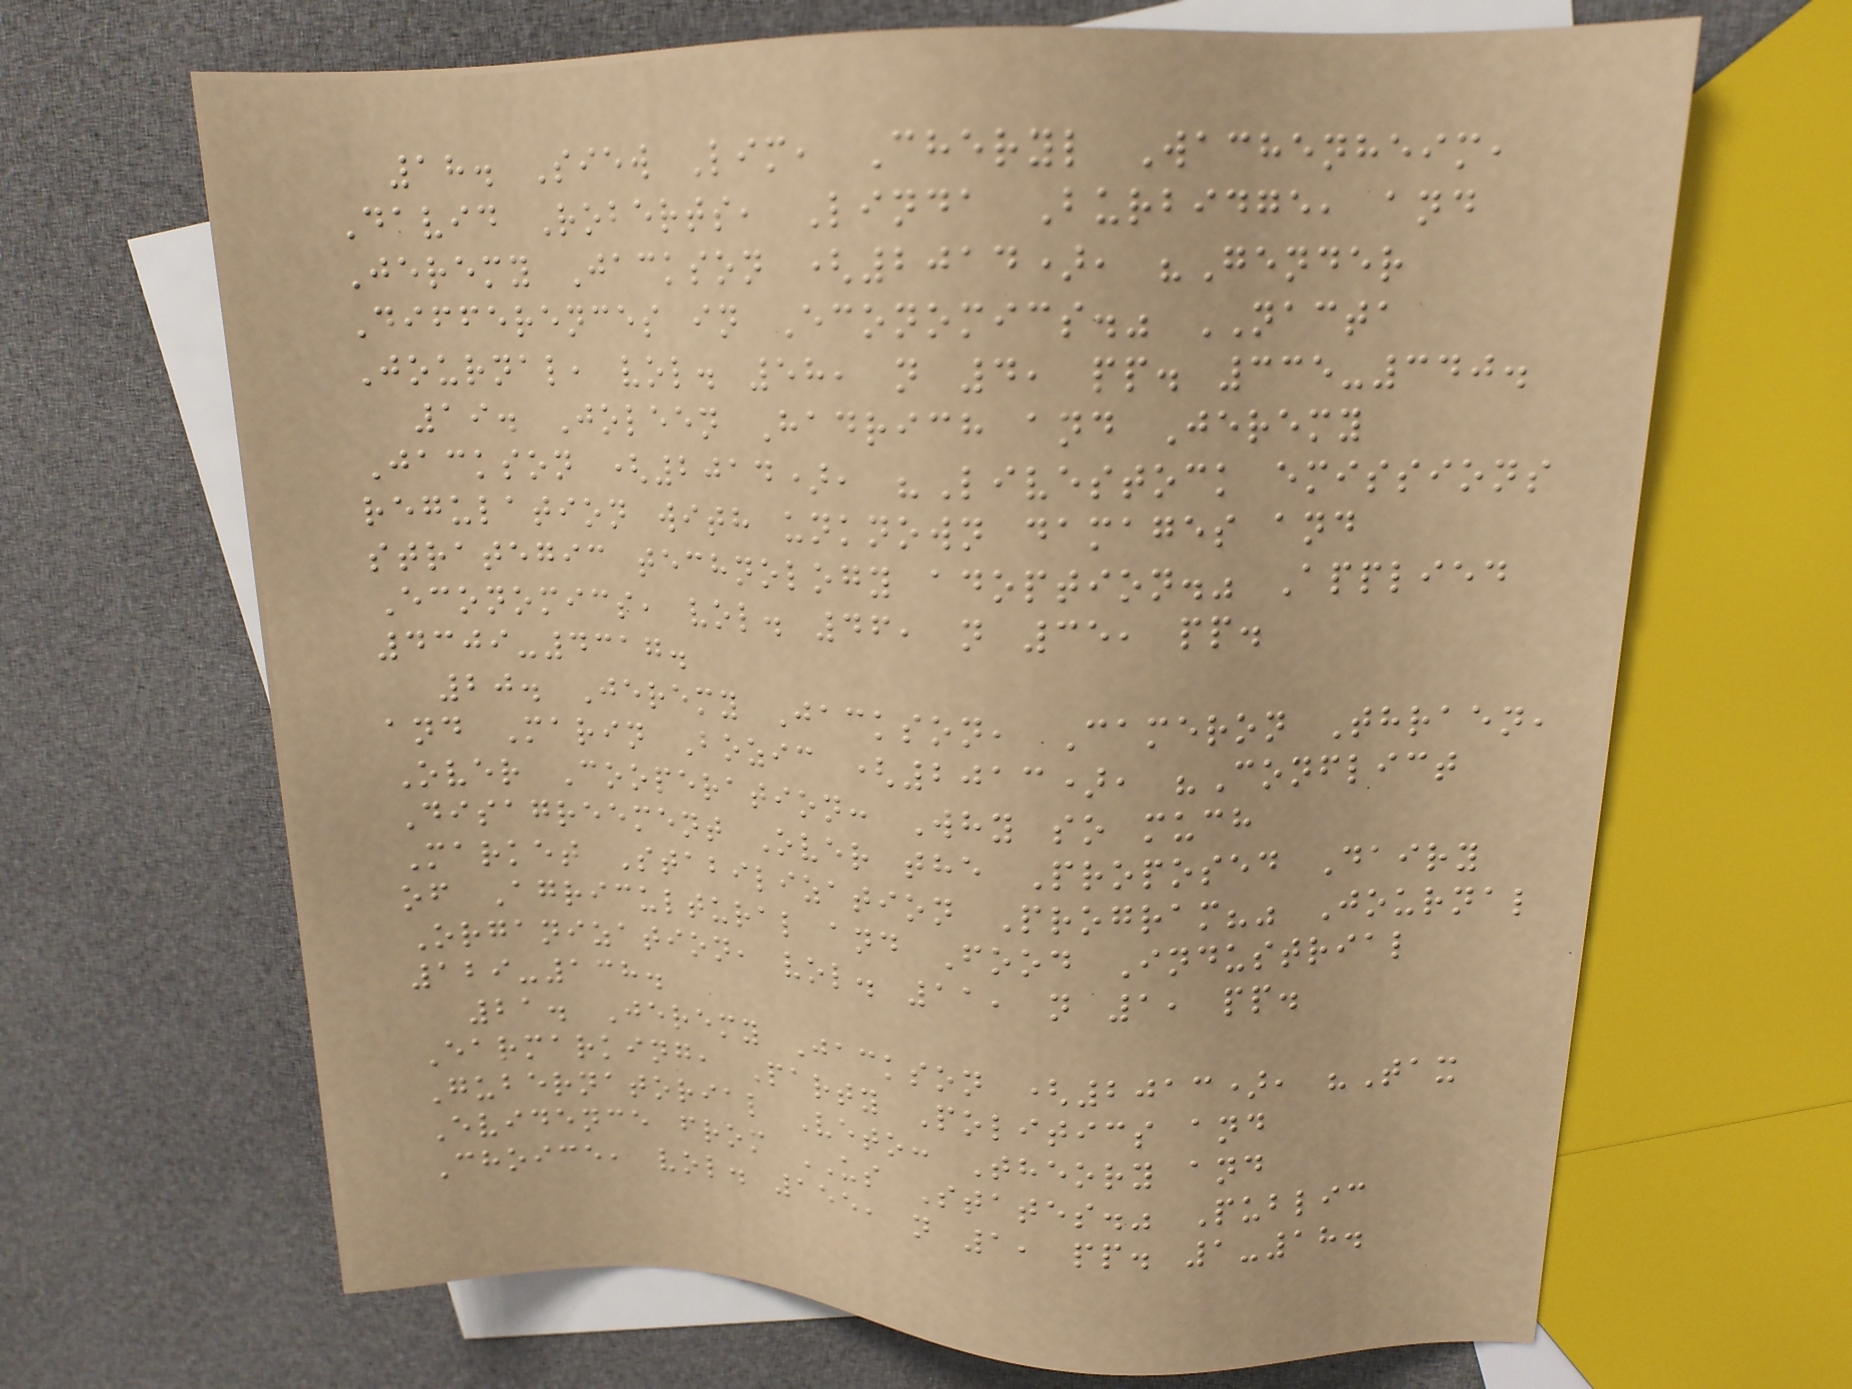18. Siew Lim, Cheryl Wachenheim,
David Roberts, Linda Burbidge, and
Jeremy Jackson (2014), "Gender
Differences in Economics." NACTA
Journal, vol. 58, n 4, pp. 335-340.
19. Joleen Hadrich and Jeremy
Jackson (2014), "Livestock emissions
regulation with unknown damages and
strategic technology adoption." Applied
Economics, vol. 46, n 35, pp.
4309-4317.
20. Jeremy Jackson, Cameron Thraen,
and Marin Bozic (2013), "Conflict
Over Cooperation: Why so much
Disagreement Over the Proposed Dairy
Market Stabilization Program?" Journal
of Agricultural and Food Industrial
Organization, vol. 11, n 1, pp.
129-138.
21. Jeremy Jackson (2013), "Tax
Earmarking, Party Politics and
Gubernatorial Veto: Theory and
Evidence from US States." Public
Choice, vol. 155, n 1, pp. 1-18.
